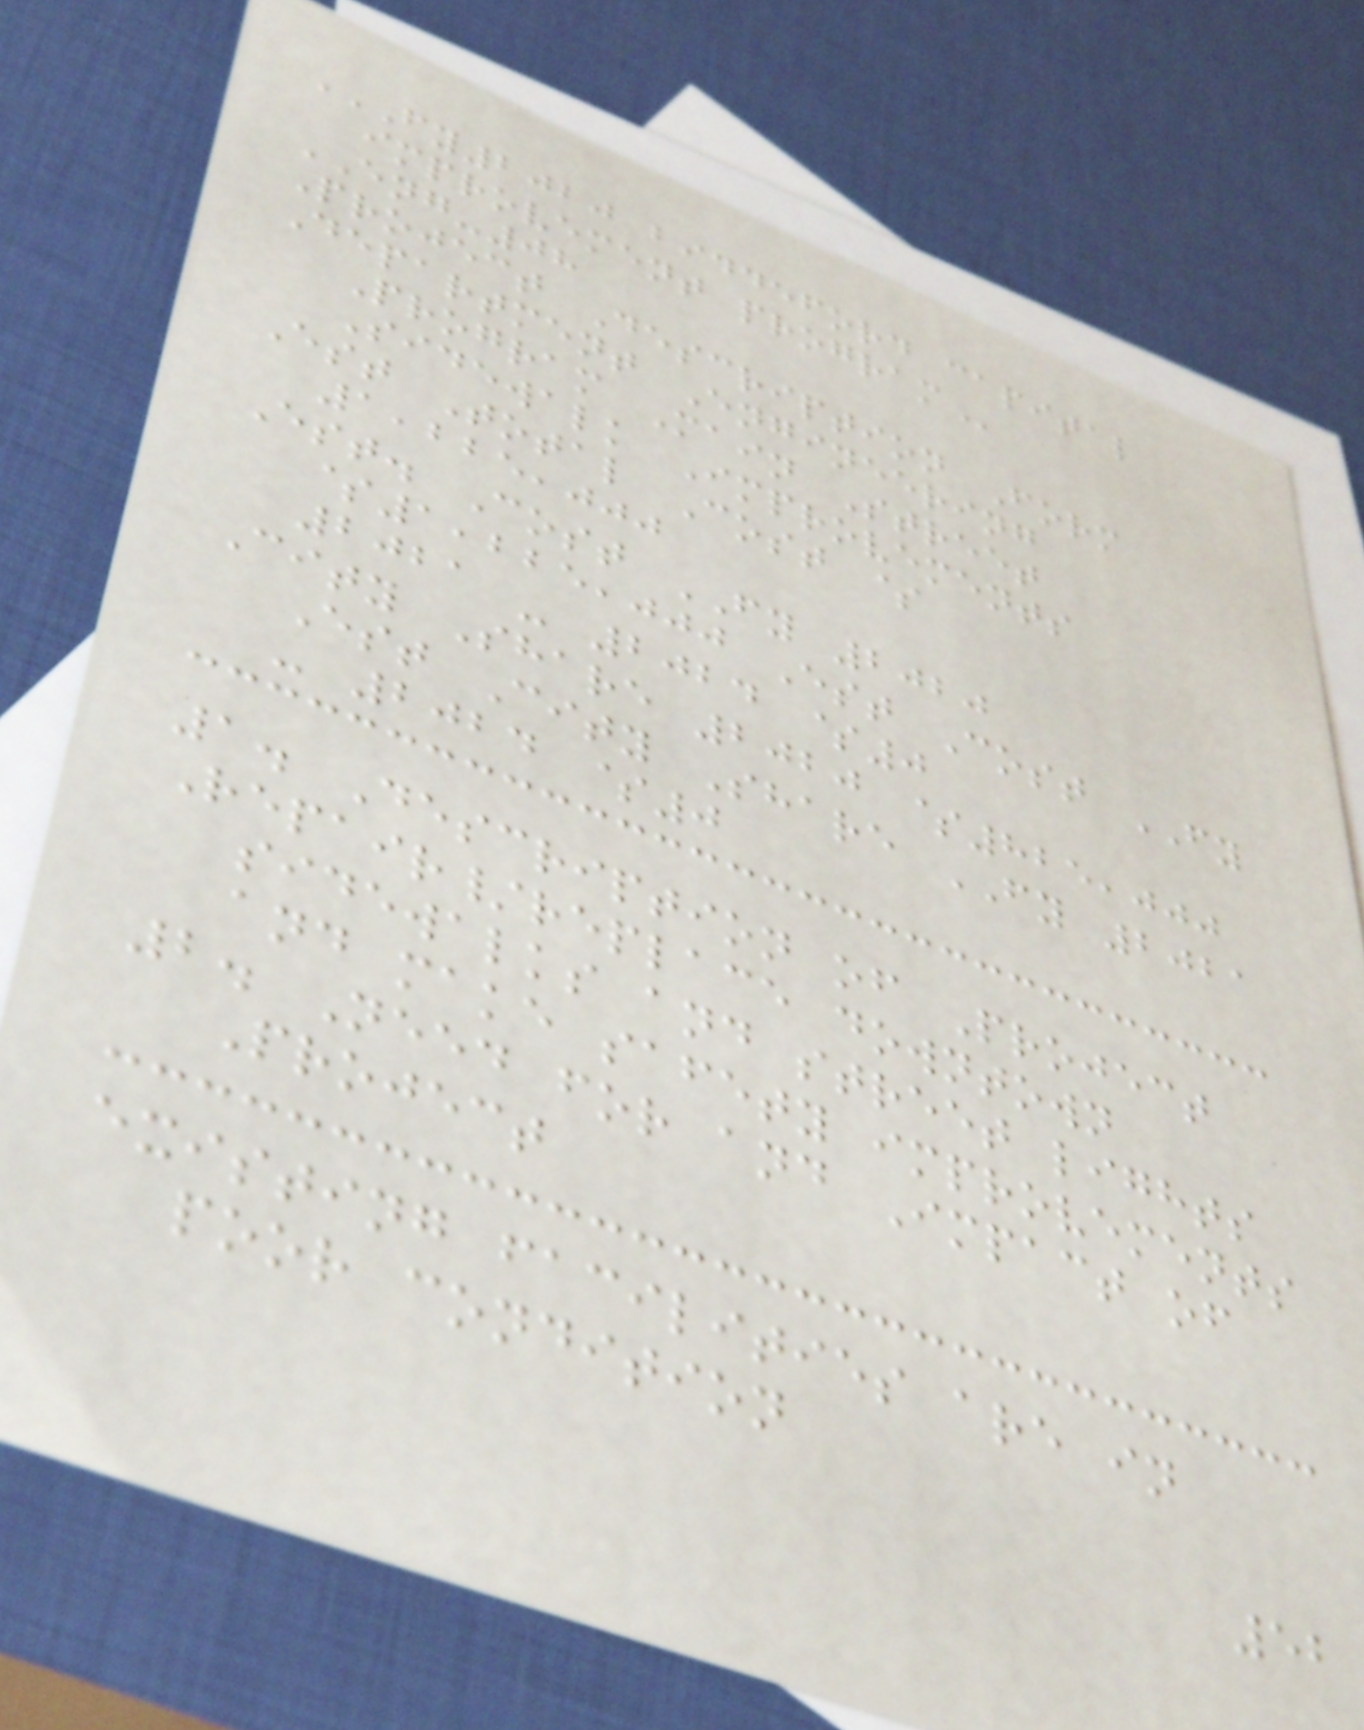FY2020 BIDDEFORD CAPITAL
IMPROVEMENT PROGRAM
ENG-08
Project Description Form
Department Engineering
Program Main Street
Sidewalk Improvements
Est Total Cost $
1,225,000
Est. Cost FY 2020
$1,225,000 Est Cost FY
2021 - 2024 $0
City Share 2020 $825,000
Est City Share FY 2021
- 2024 $0
1. Description of Project
Repair/replace downtown
sidewalks and street lights
and make safety improvements
2. Need for and Impact of
Project
existing facilities are in
poor condition
52
